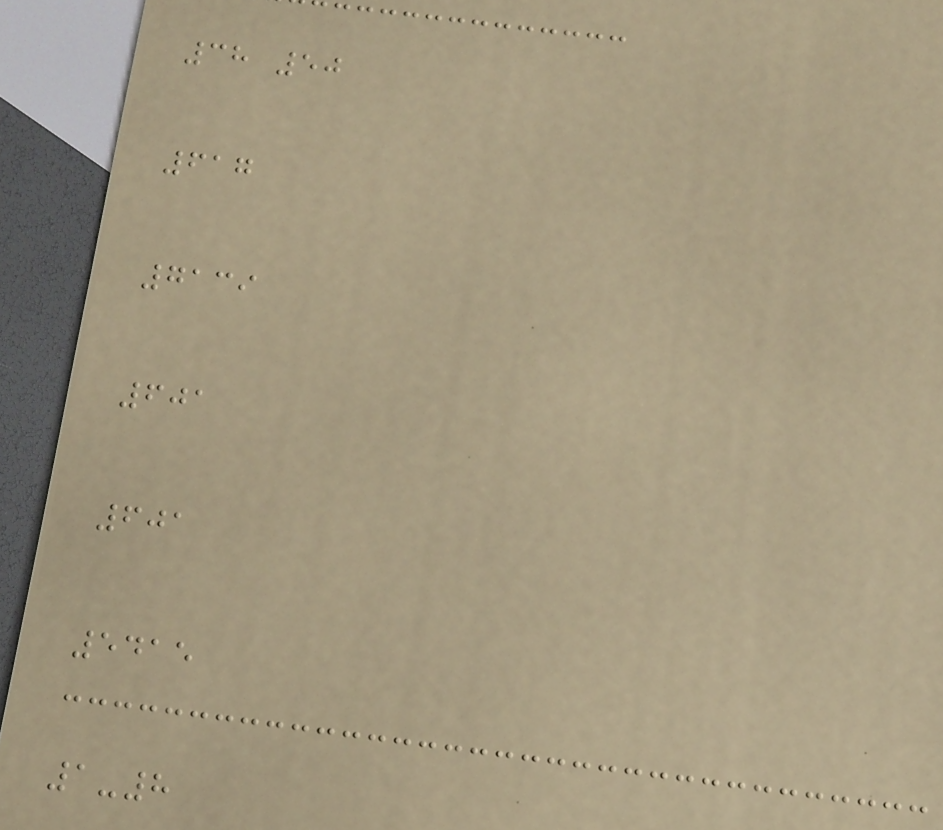38 50
617
7139
601
601
5415
1-8
